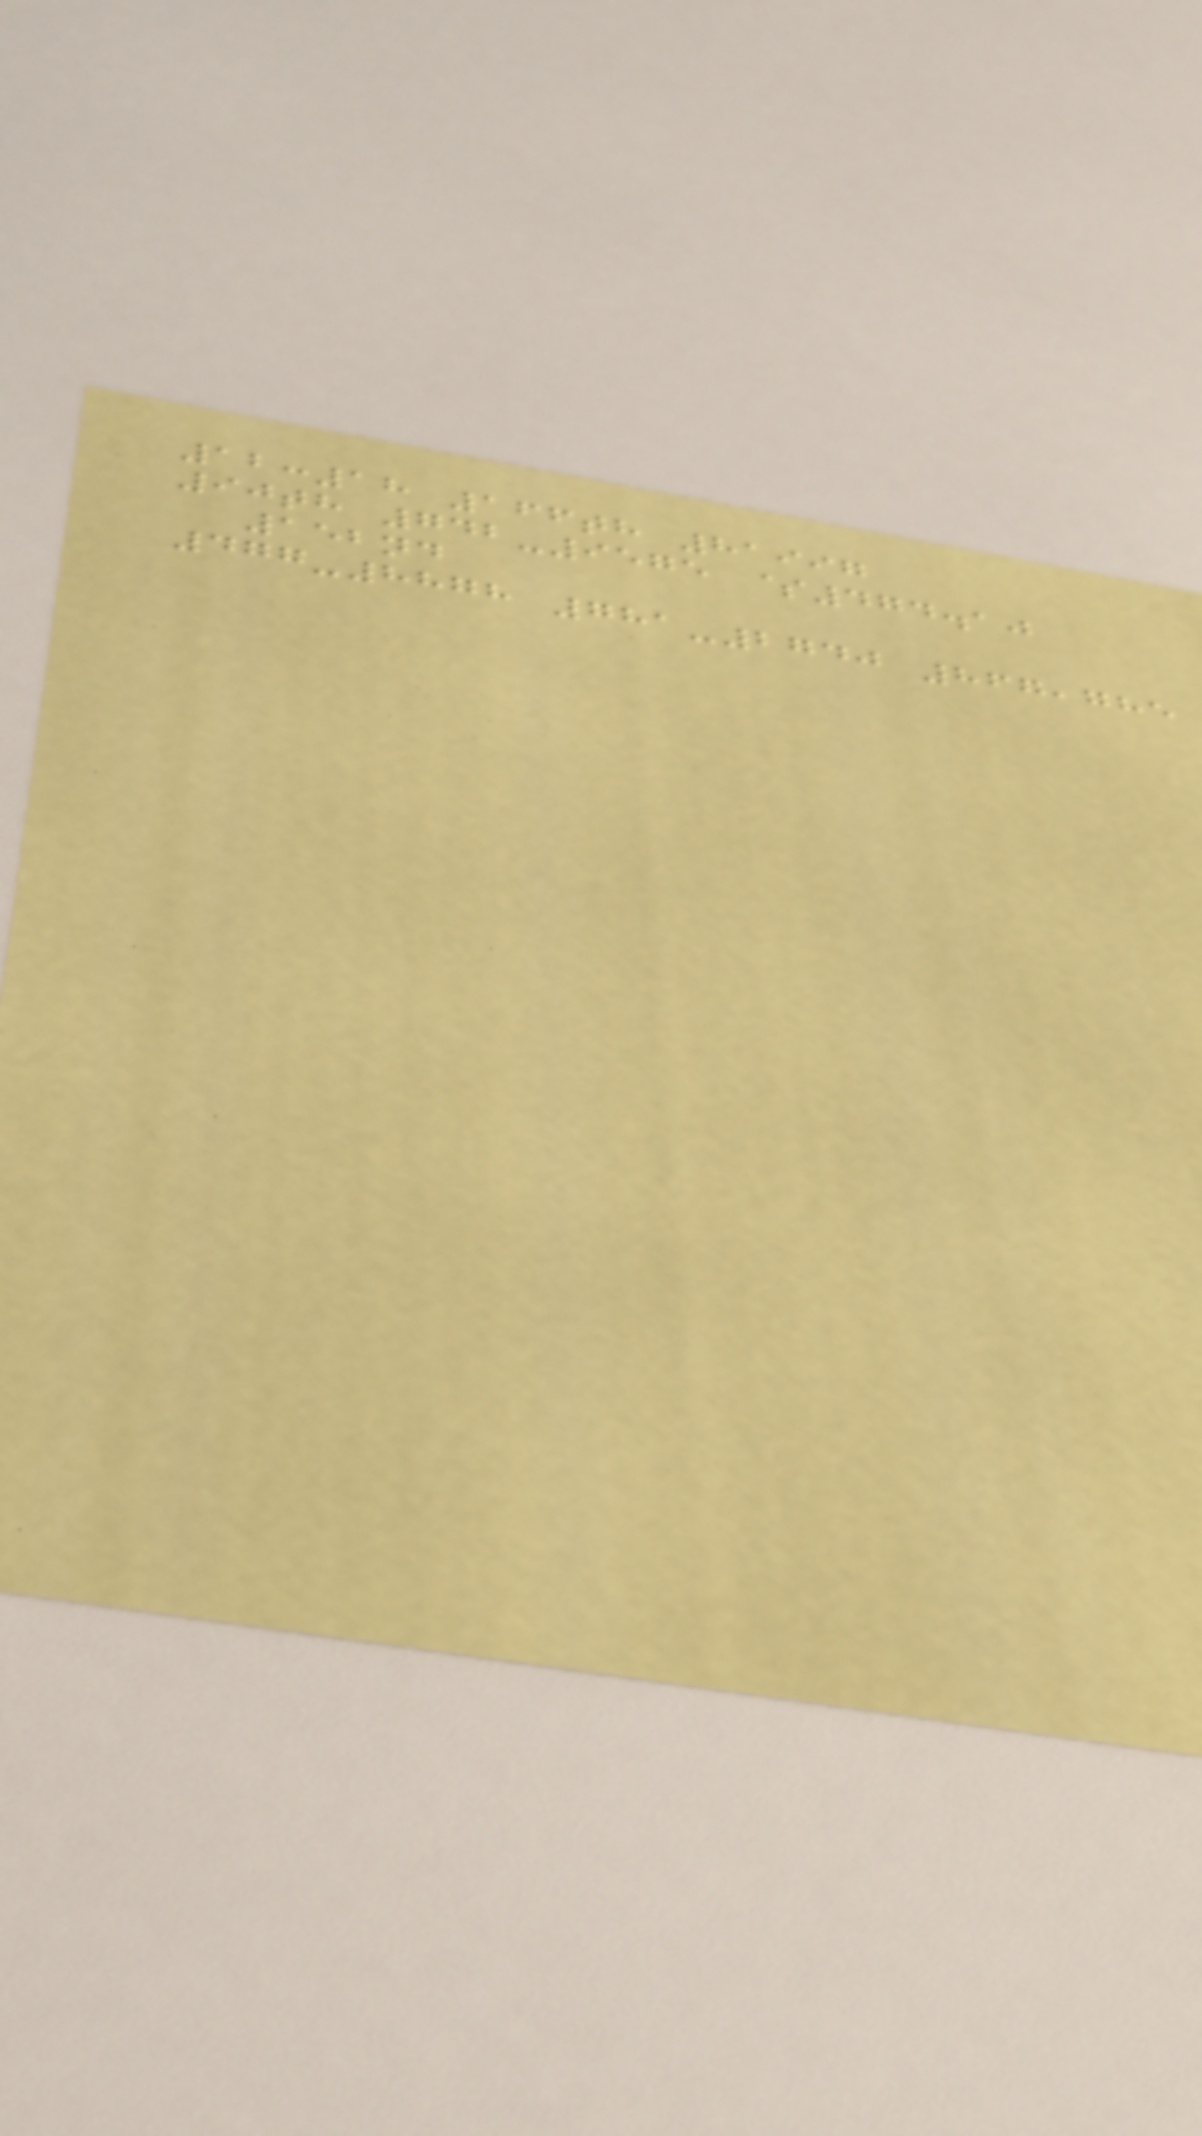12:18 166th 81997
90th 742-9575 $474.10
152nd
477-8878 781-2740 867,785
